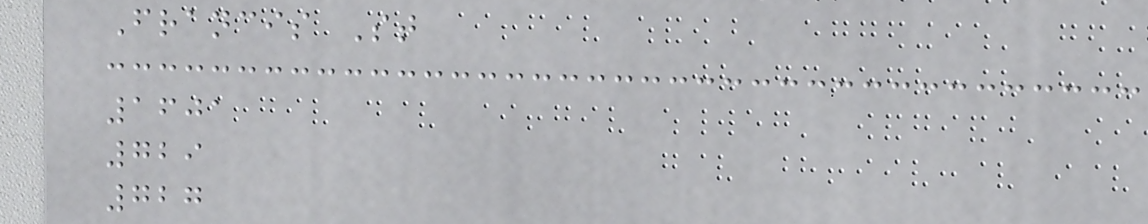Francis St
1601
729
727
